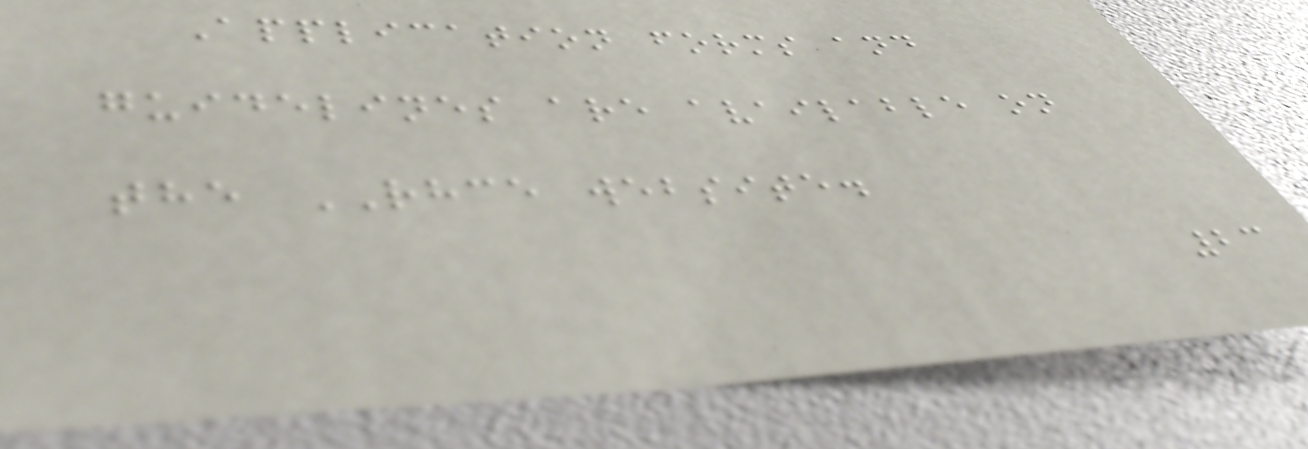Application forms and
guidelines are available on
the RHCE website.
23
